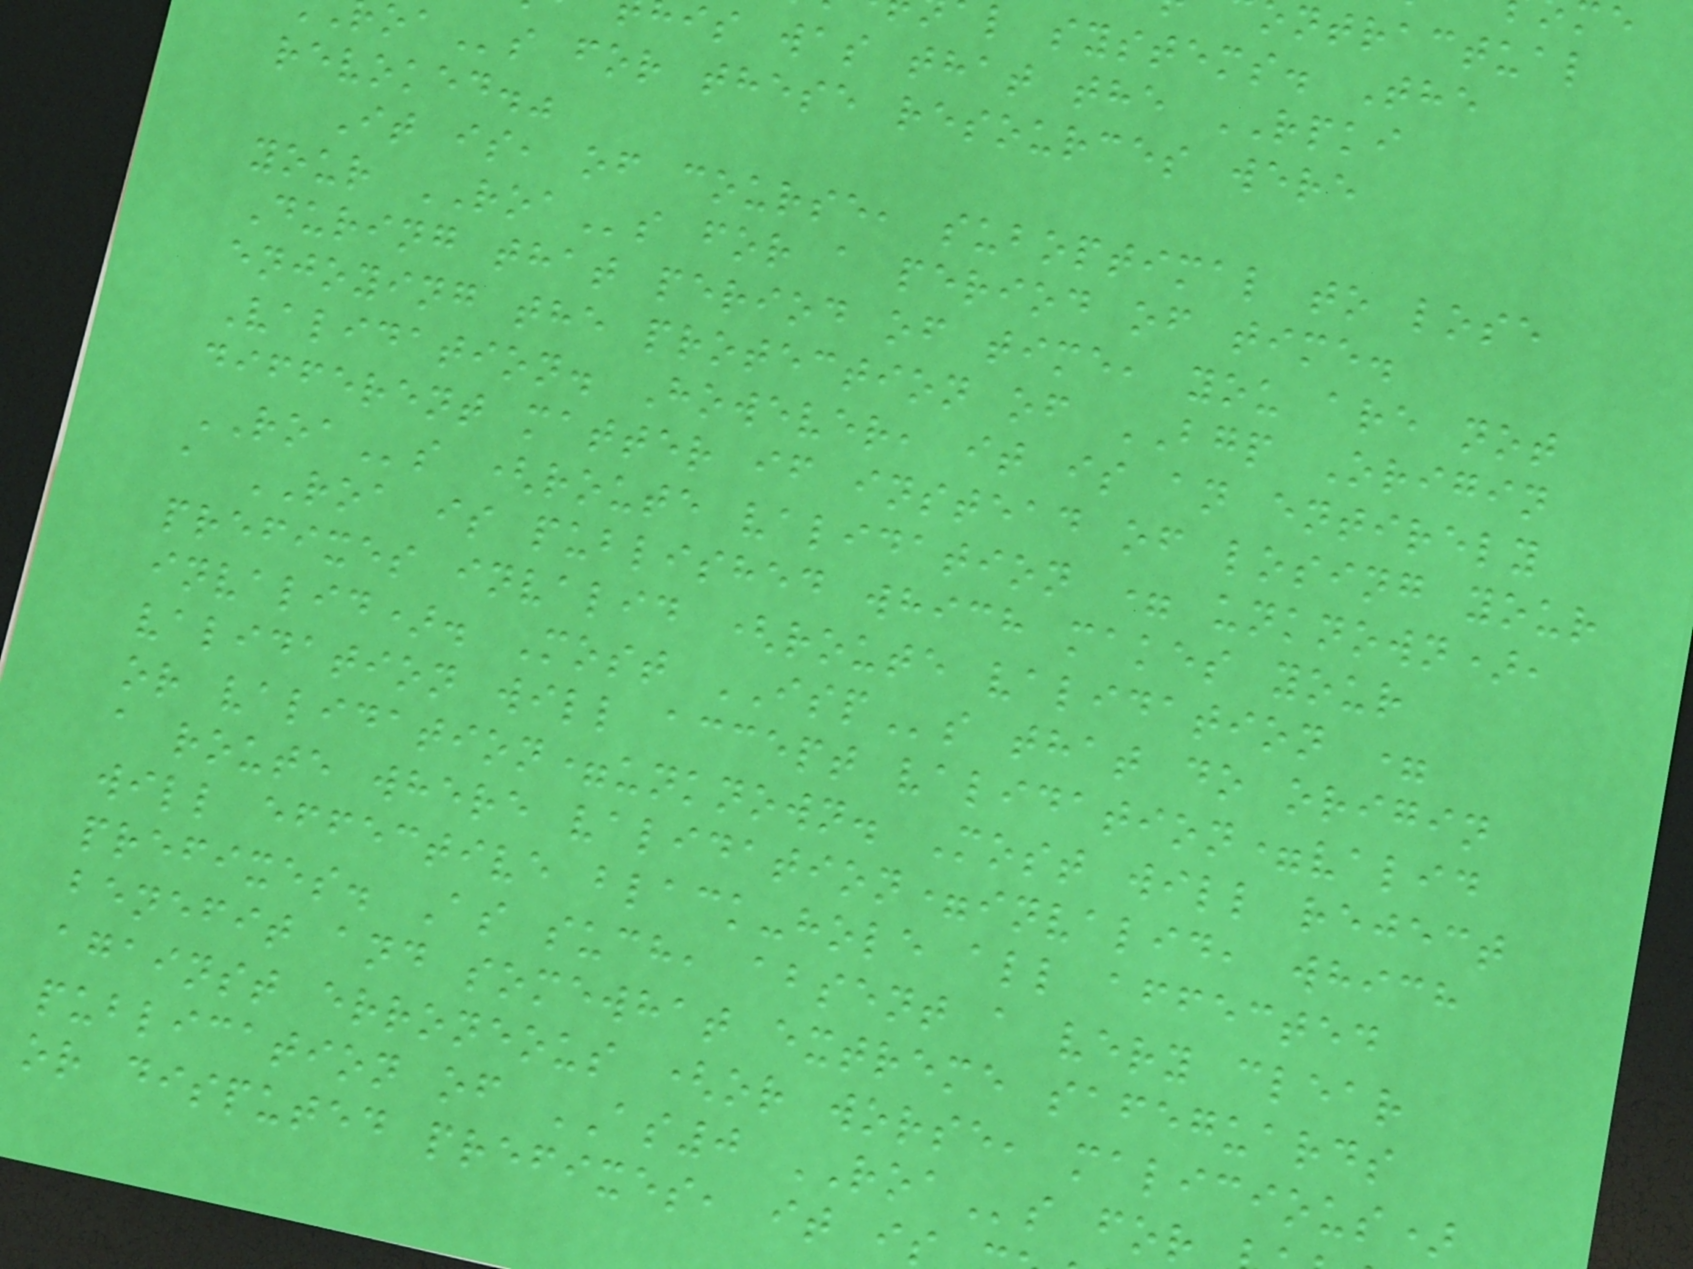l systems. The
is was that the RPKI
s for these resources were
revoked."
It is, of course, suboptimal to lose
your ROAs for a period of time.
During that period of time, you are not
enjoying the protection of BGP Origin
Validation. However, it is an entirely
different matter if instead of losing your
ROAs (route validation = unknown),
a ROA is published which makes your
prefixes invalid (route validation =
invalid). Most ISPs that do origin
validation will accept validation=valid
or validation=unknown. Most will reject
a route where validation=invalid, which
will effective black-hole all affected
prefixes. As such, absent a very clear
benefit and somewhat extreme safeguards
against erroneous (or worse, malicious)
publication of AS0 ROAs for
or disputed prefixes, it is
